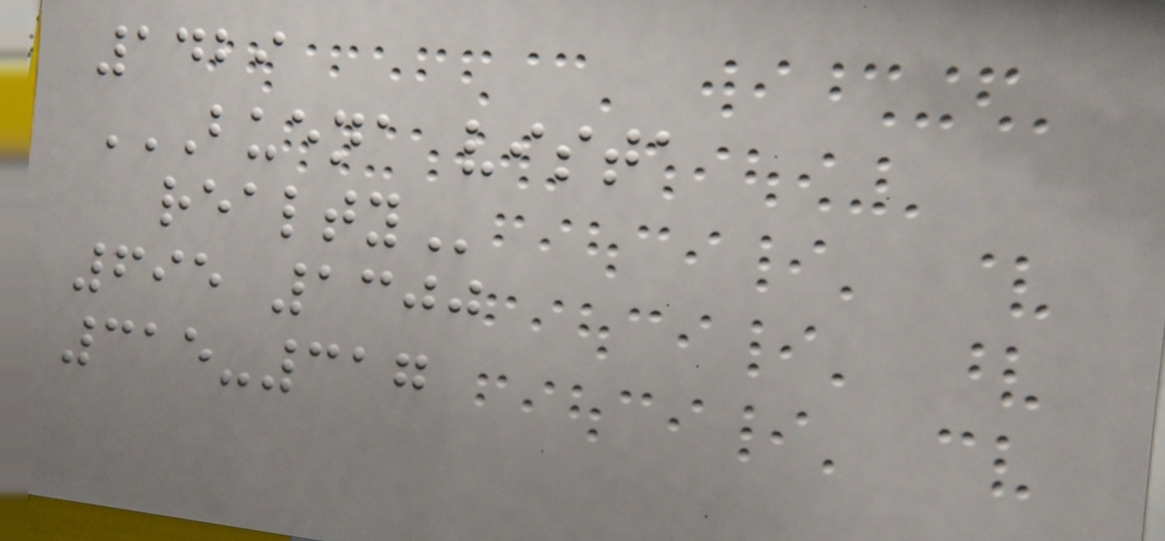1429
BUENA VISTA
REALTY
695 1300
315-317
